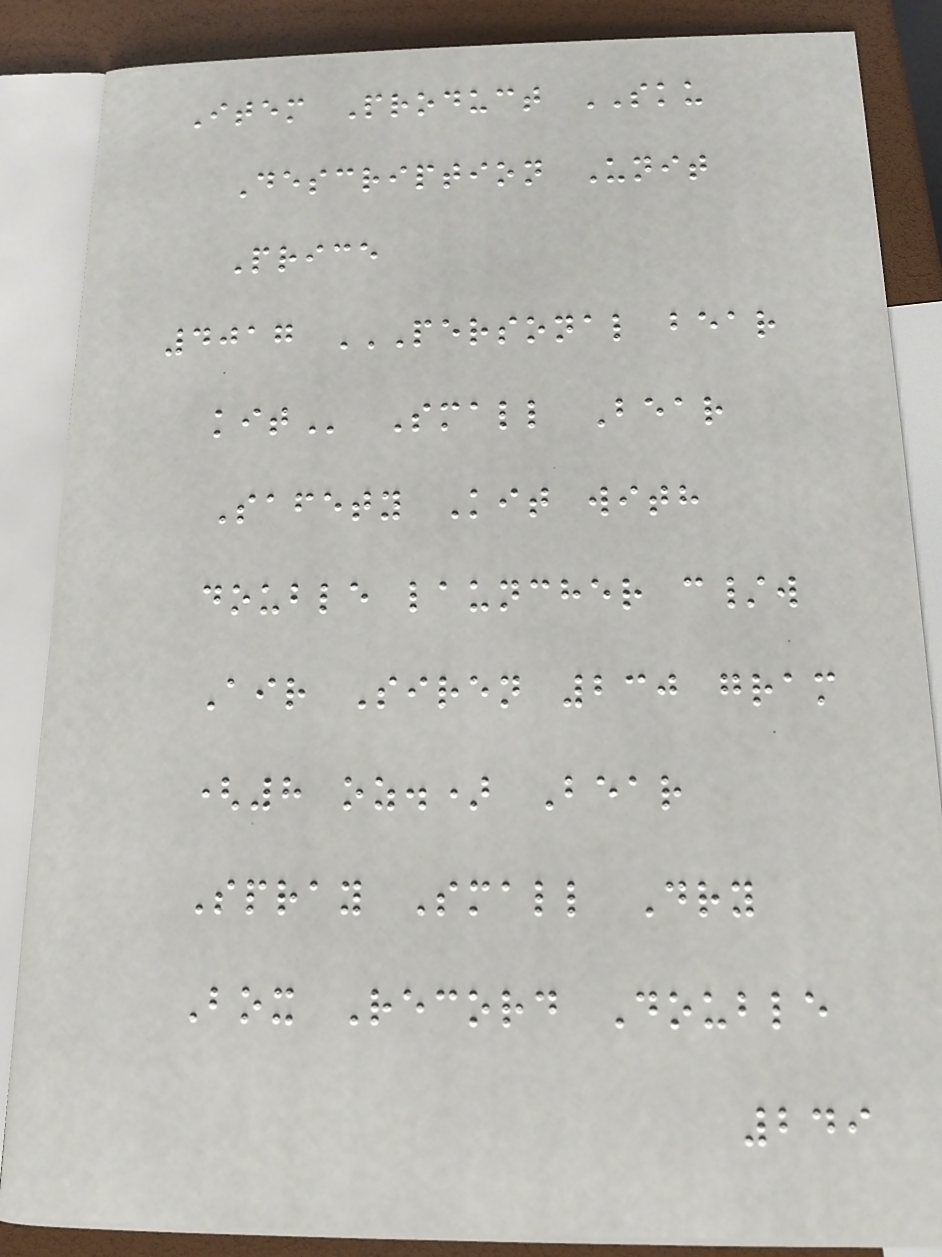Item Product SKU
Description Unit
Price
4017 PERSONAL BEAR
KIT Small Bear
Safety Kit with
double launcher c/w
Air Siren 230 gram
(8 oz.) Bear
Spray Small Dry
Box Record Double
249
